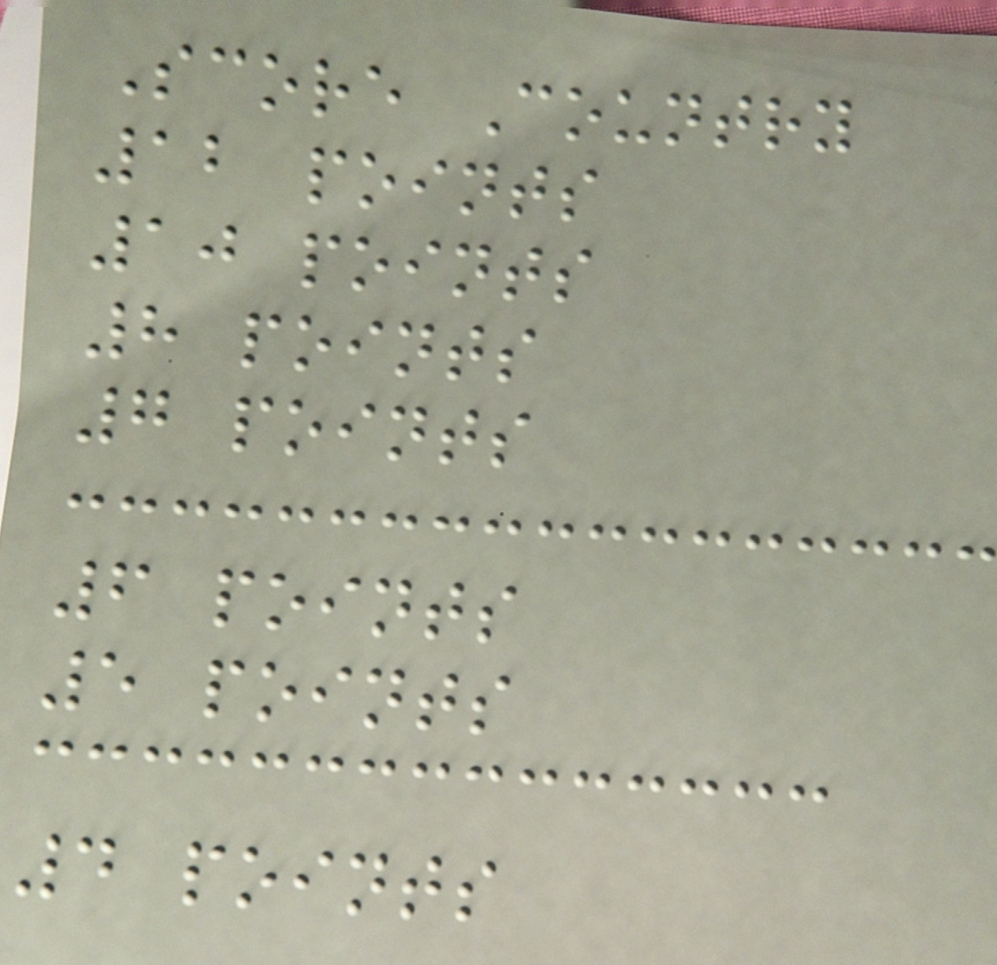Score Country
12 points
10 points
8 points
7 points
6 points
5 points
4 points
